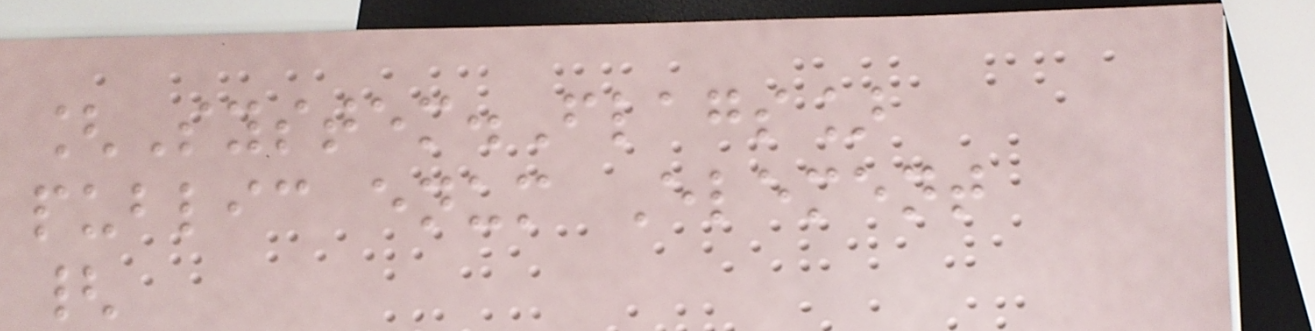[System.Flags]
public enum Element
{
